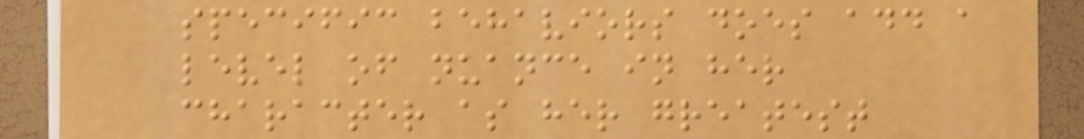specific behaviors does add a
level of nuance in her
character as her greatest
